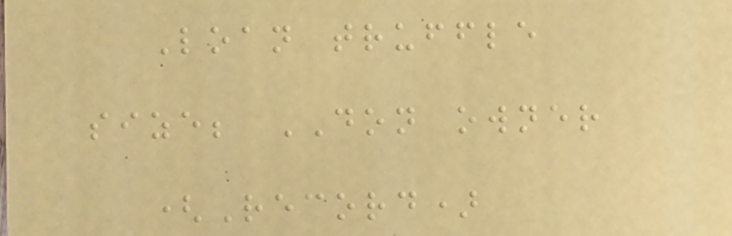Loan truffle
size; DON owner
(Record)
